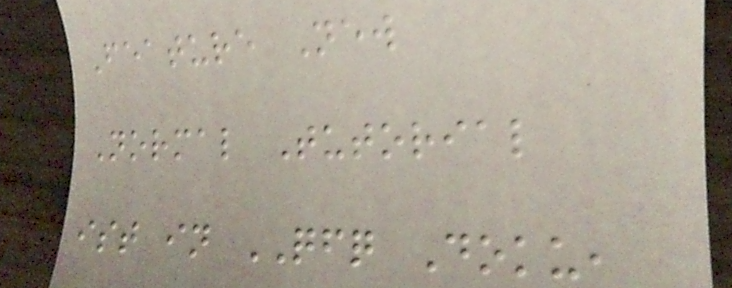Feature New
Normal Tutorial
ist in QFQ Doku,
